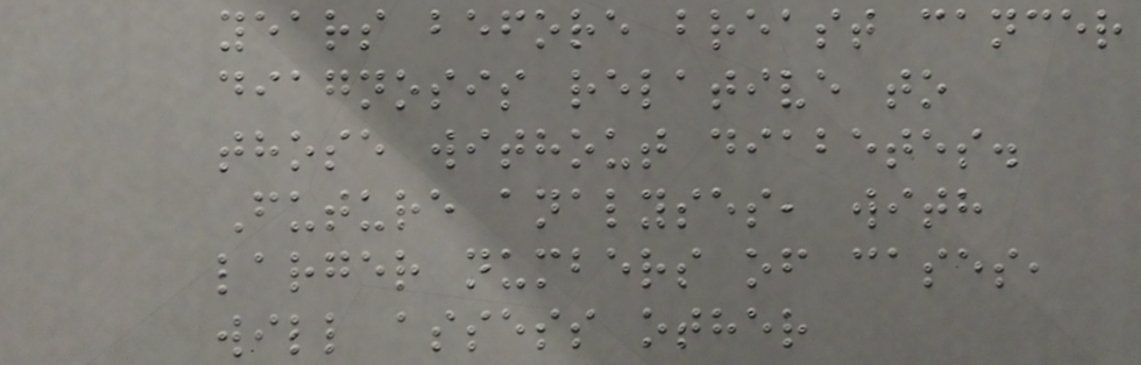years before breast cancer
diagnosis relative to
those without diabetes.
Future analyses, with
larger numbers of cases,
will assess other
